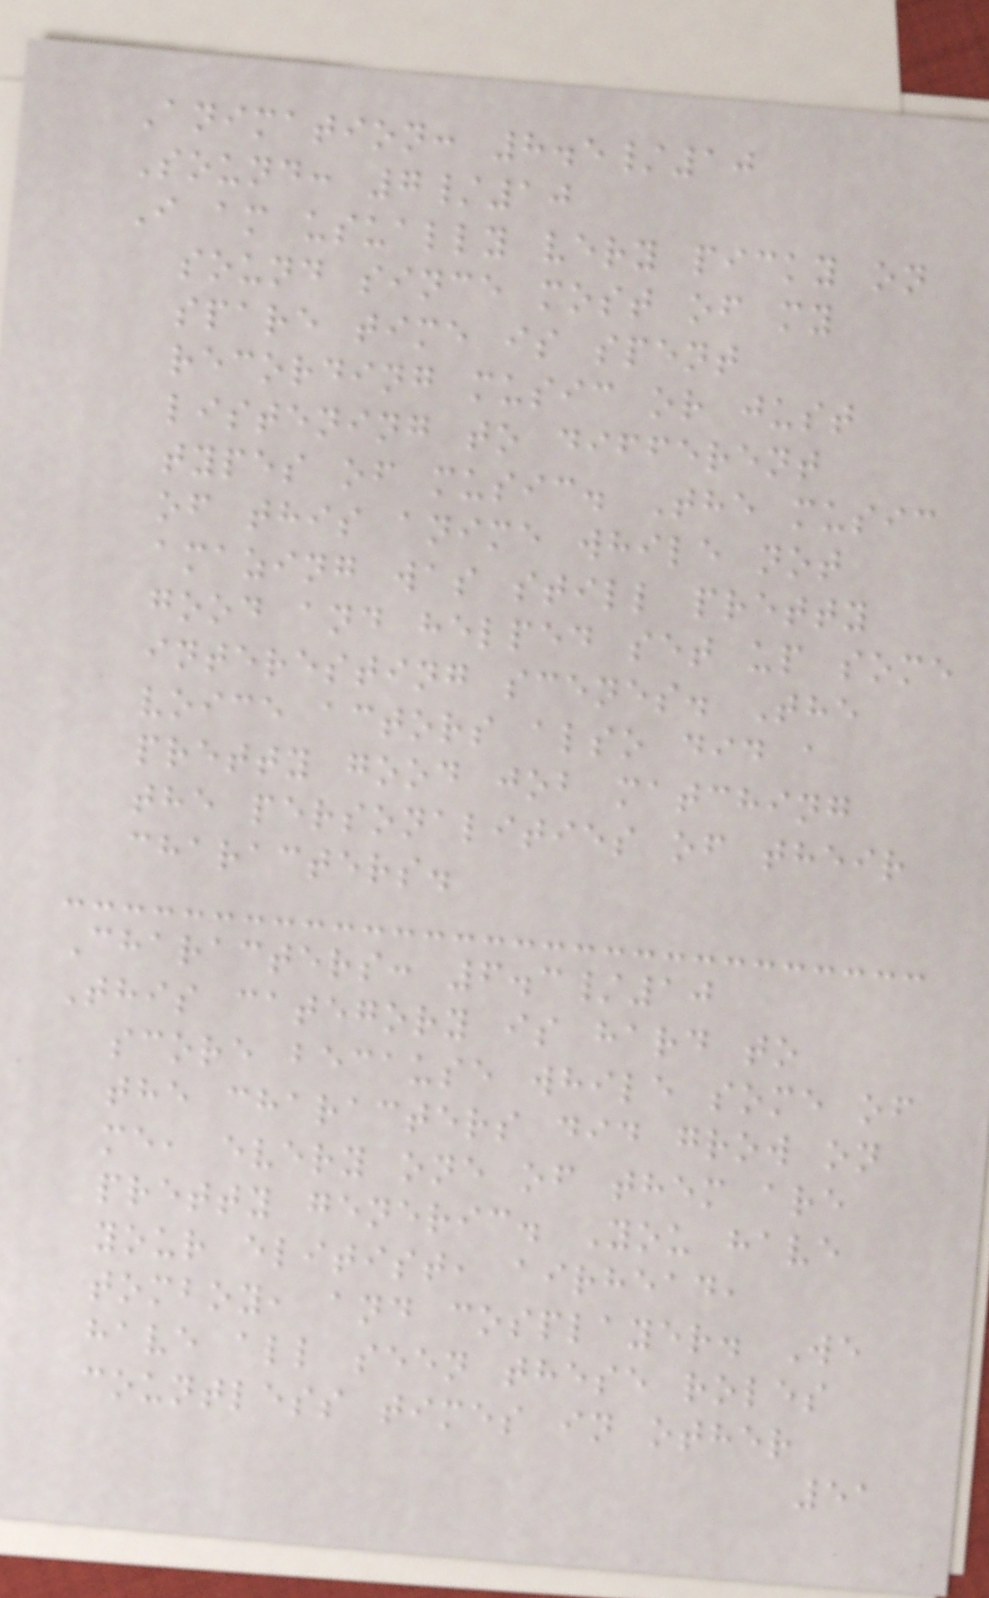Animation: 8.5/10
Sound: 7/10
I am usually very picky on
sound since most of my
spare time is spent
recording music or just
listening to different
types of music. The music
of this anime while not
amazing was still pretty
good and helped set up some
interesting scenes. The
voice actors also did a
pretty good job matching
the personalities of their
characters.
Characters: 6.3/10
This category is hard to
score because while some of
the characters did grow on
me, every one of them are
pretty generic. You have
your elitist, airhead,
tomboy, and cosplayer. We
have all seen these roles
countless times in other
51
